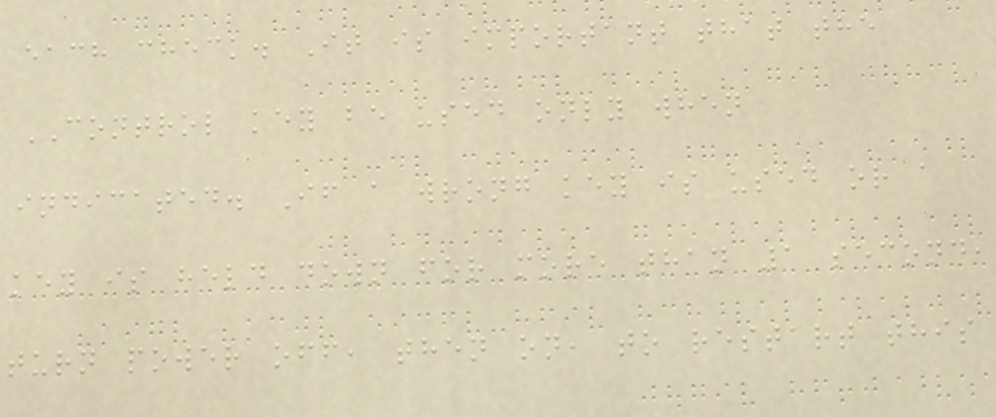each check. It is important that the
CONTROL key be used only when
indicated. If a wrong key is used or a
key is held down for more than 1 second,
turn power off, then on, to restart this
